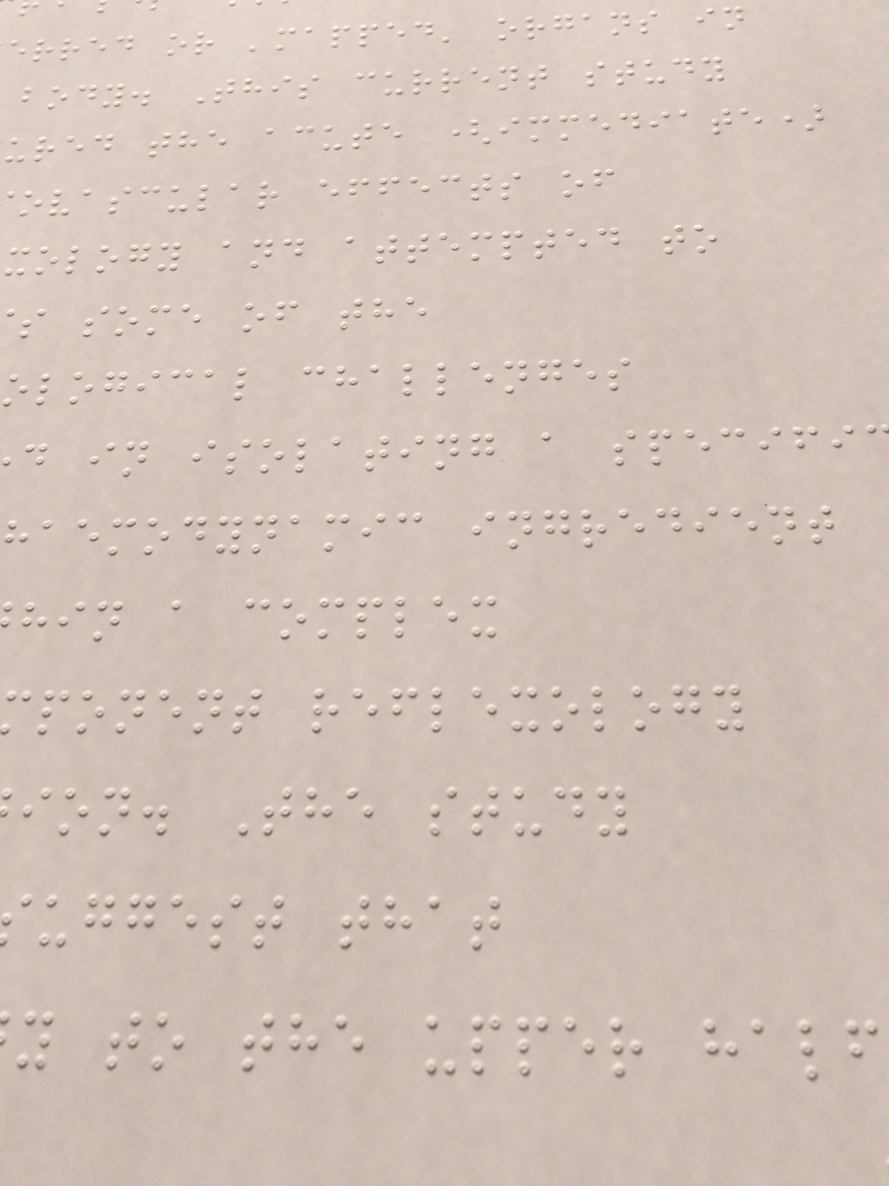erred or 'mapped' organs in
body. This current study
ured the acute (immediate)
ovascular effects of
xology and attempted to
s some of the
ological challenges
d in isolating a specifi
aemodynamic ingredient
hin a complex
ponent reflexology
ion. The study
uggest that
y to the upper half
